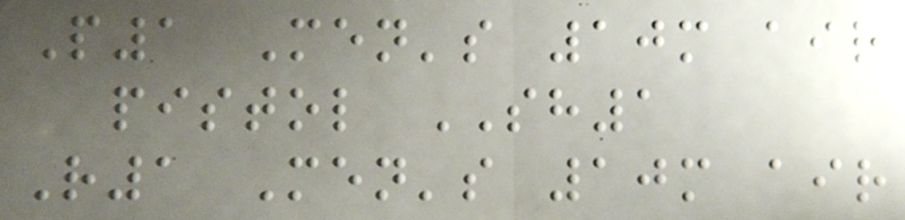P1 Men's 10m air
pistol SH1
R1 Men's 10m air
